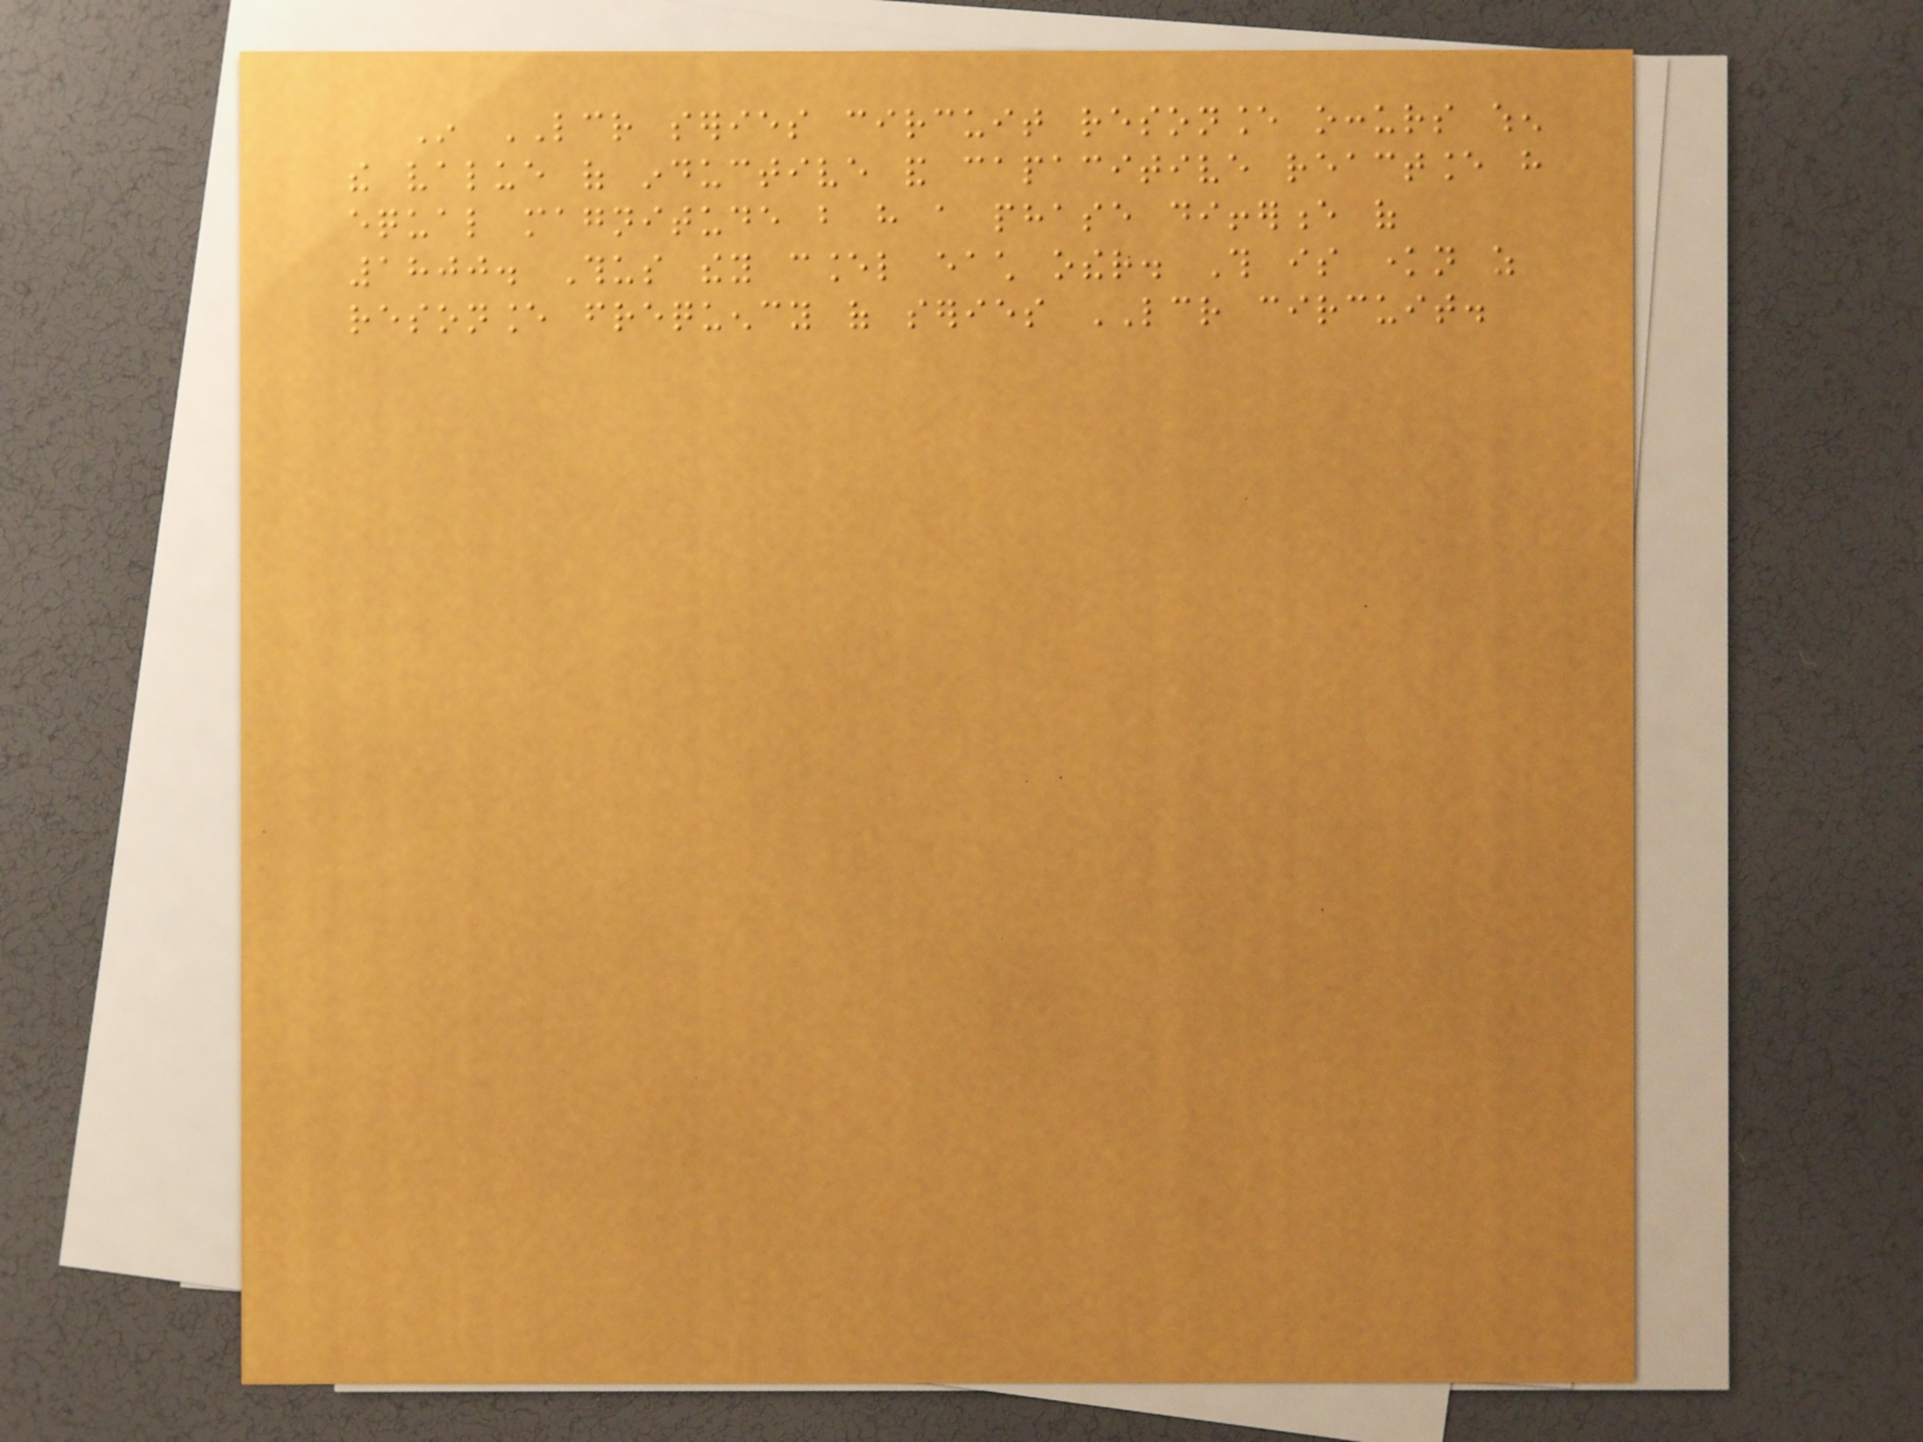In LCR series circuit resonance occurs when
the value of inductive and capacitive reactance have
equal magnitude but have a phase difference of
1800. Thus they cancel each other. This is known as
resonance frequency of series LCR circuit.
